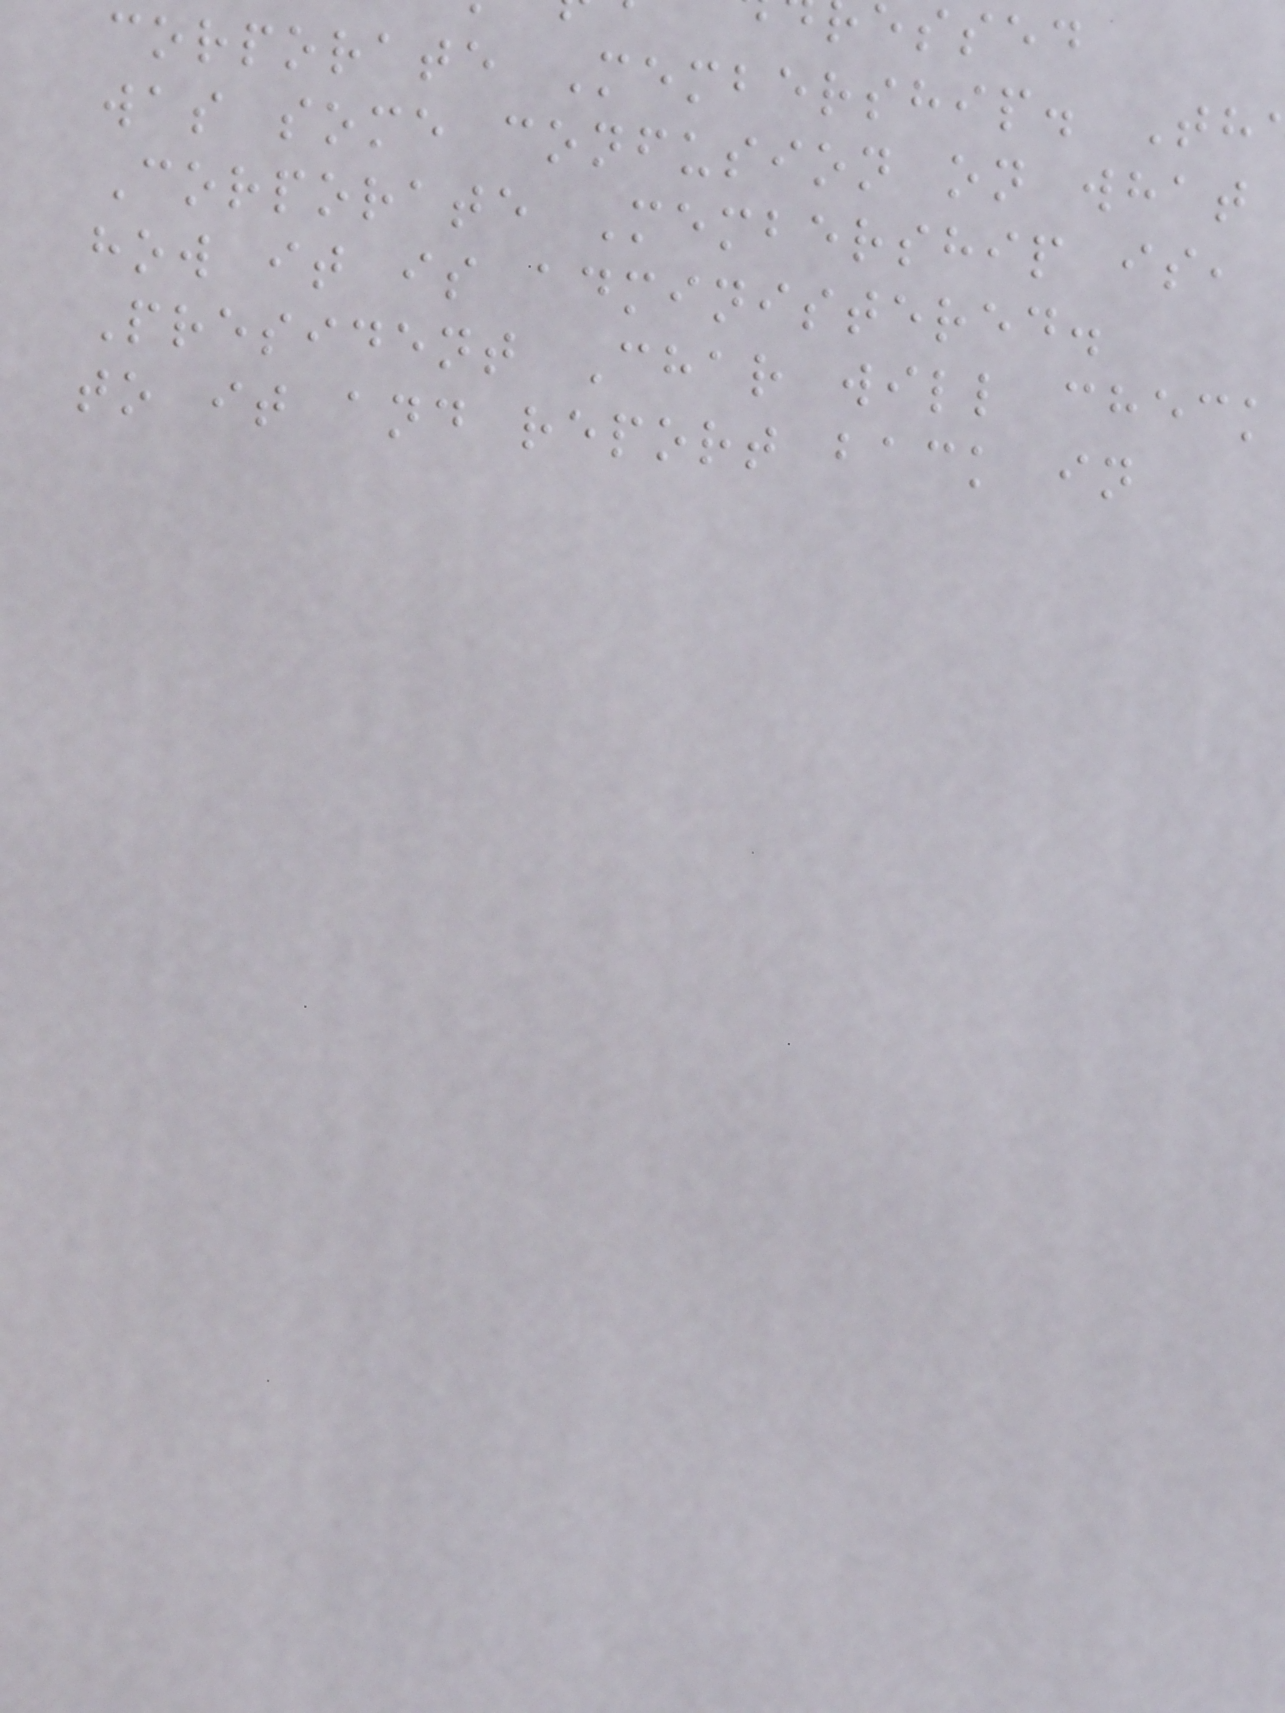essed
corporate Membership. Th
was some confusion on what
Corporate Membership is,
how it is administered.
President Char will check
to it and report back in
